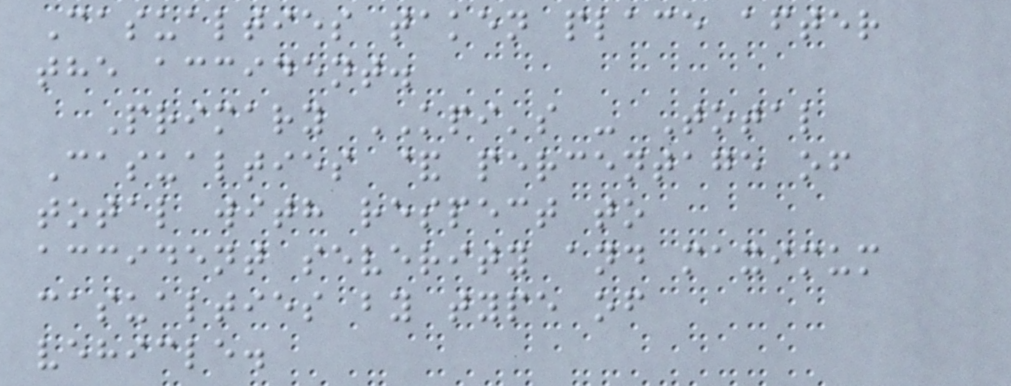Casualties taken place after
the accident.
Primary KPI's - Total
Casualties & percentage of
total with respect to
accident severity and maximum
casualties by type of
vehicle.
